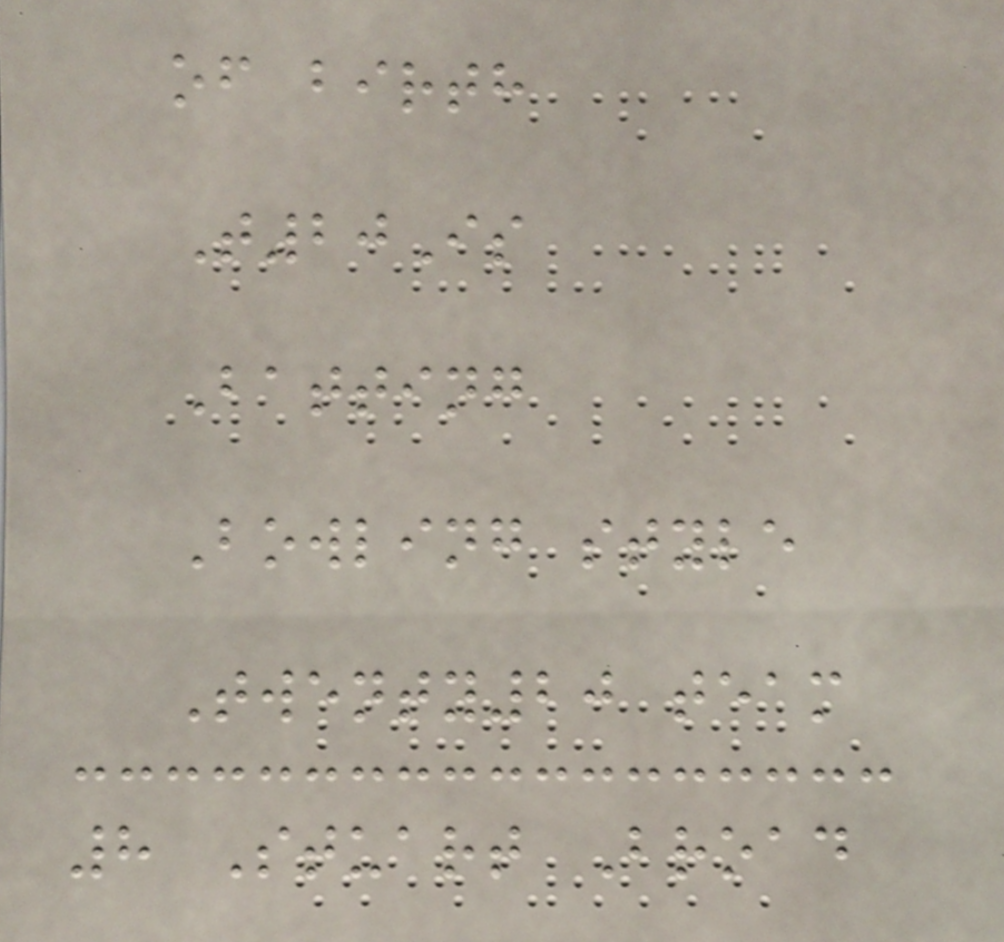of birth
T20Is
Batting
Bowling style
Twenty20 team
8 Stuart Broad
